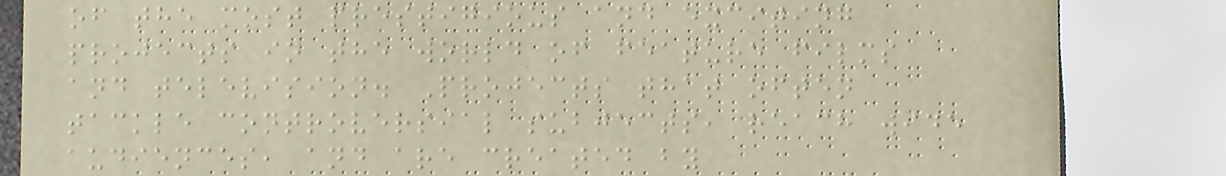of the most prestigious and exciting
projects in the world of feature films
and television. Projects that often
tackle controversial subjects, reach wide
audiences, and are created by
